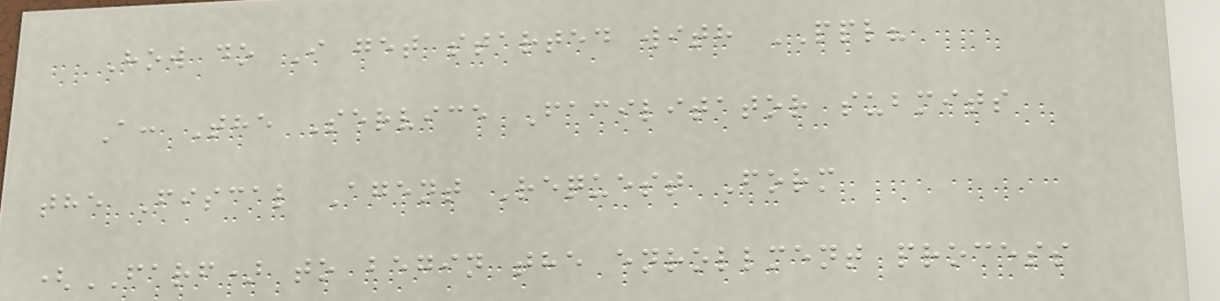How do I get started with PPL?
A: The Service Facilitator submits
the Fiscal Agent Request Form
(FARF) to begin the enrollment process
